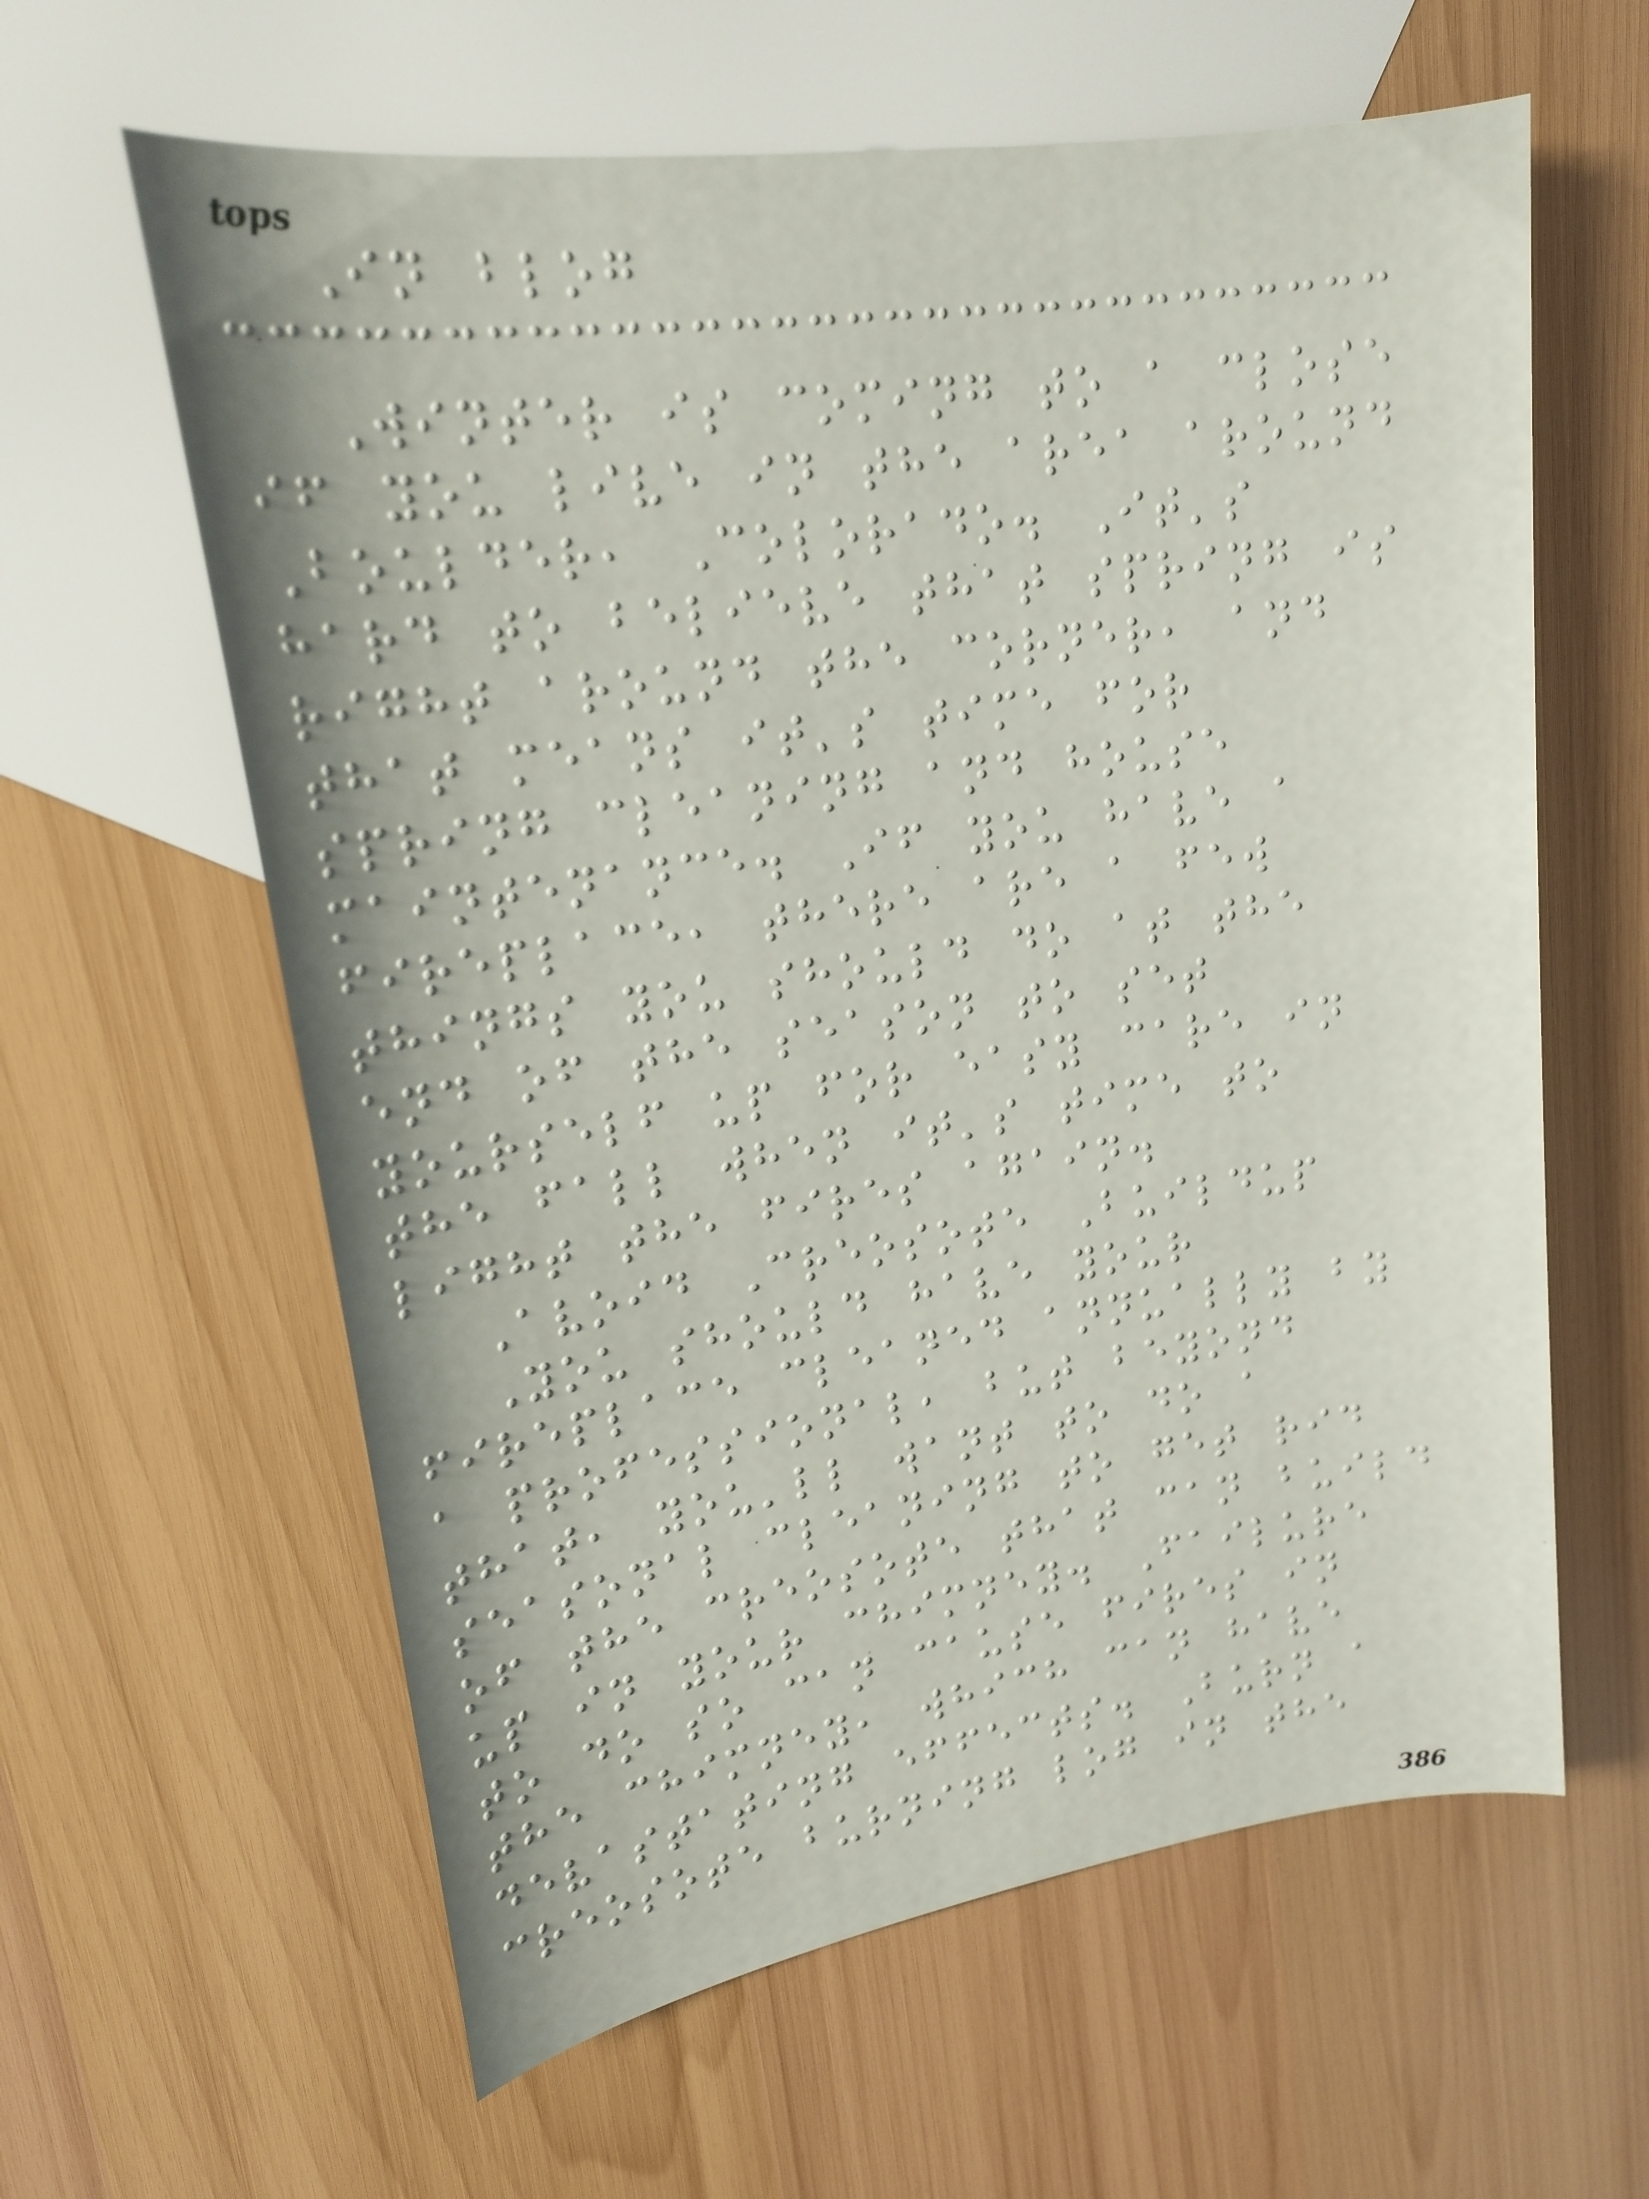In blog
Winter is coming to a close
if you live in the area around
Boulder, Colorado. It's
hard to believe that spring is
right around the corner, and
that means it's time for
spring cleaning and house
maintenance. If you have a
fireplace, there are a few
things you should do at the
end of the season to set
yourself up for easy care in
the fall when it's time to
light the fires again.
Avoid Creosote Buildup
You should have your
fireplace cleaned annually by
a professional, but beyond
that, you'll want to do a
seasonal cleaning to get rid
of the creosote that can build
up in your chimney. Failure
to do so can cause fires in
the chimney, which can have
devastating effects. Burn a
creosote burning log in the
